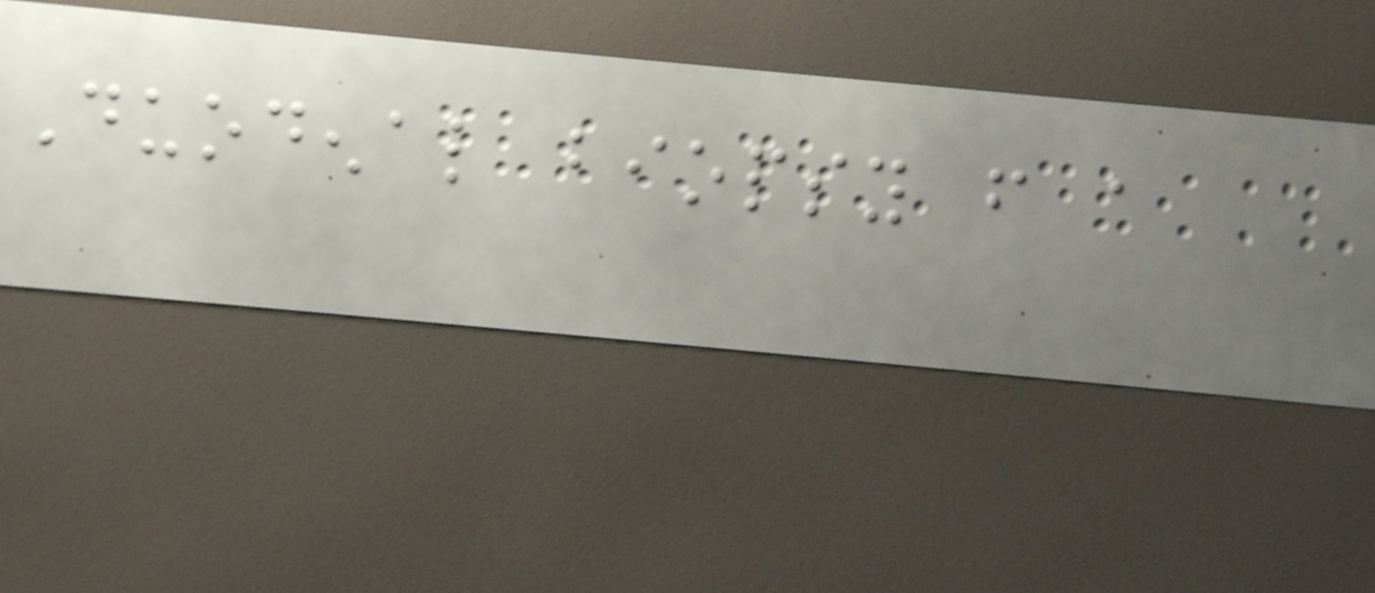Duodenal biopsy from a
